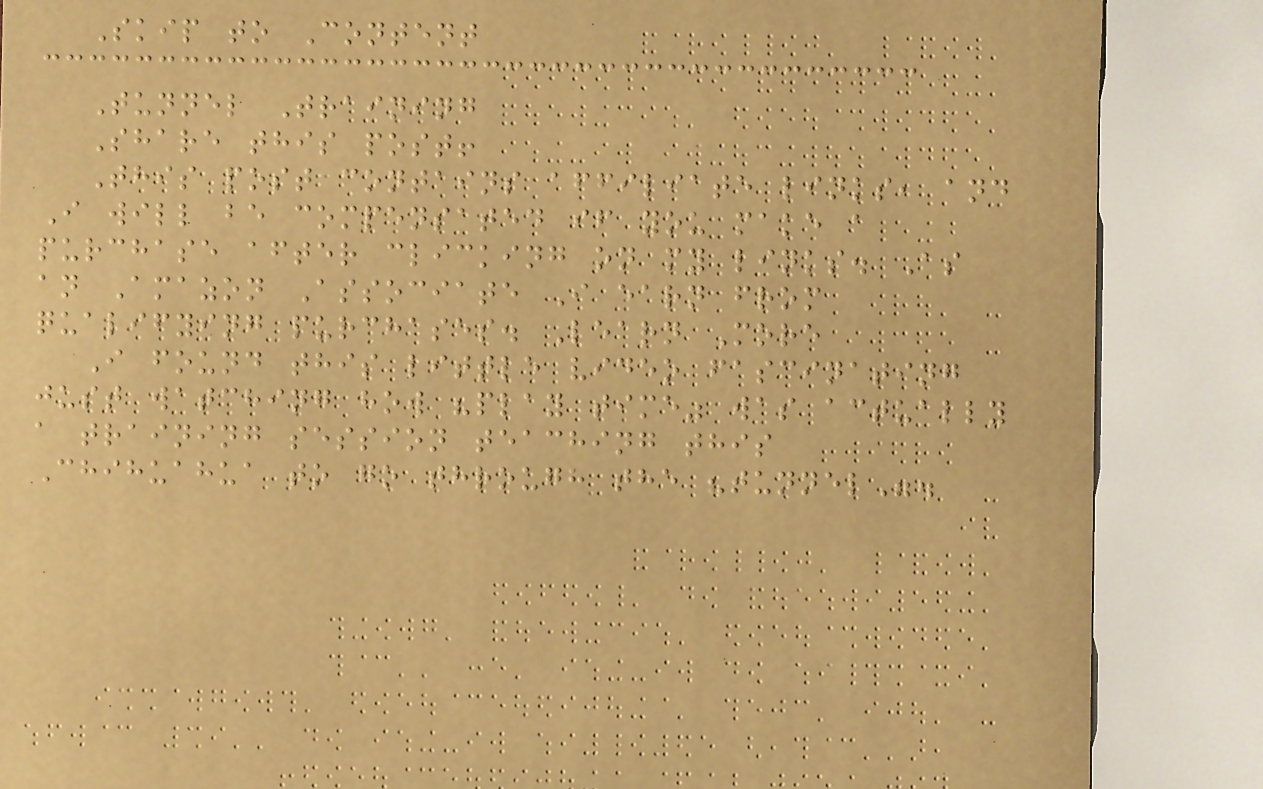Skip to Content
Tunnel Training
Share this post!
This post contains affiliate links, and
I will be compensated if you make a
purchase after clicking on my links. As
an Amazon Associate I earn from
qualifying purchases. Learn More
I found this little video fascinating
just watching how "play time" was actually
a training session teaching this
Chihuahua to go through the "tunnel".
